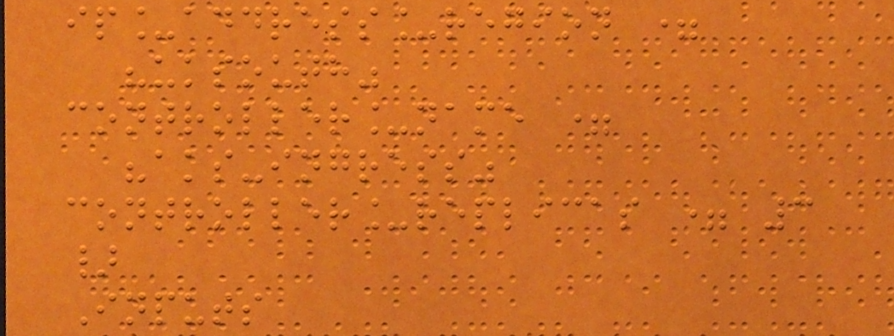ip_address_region =
"uksouth"
controller_name =
"aks-ingress"
controller_replicas = 3
}
Inputs
